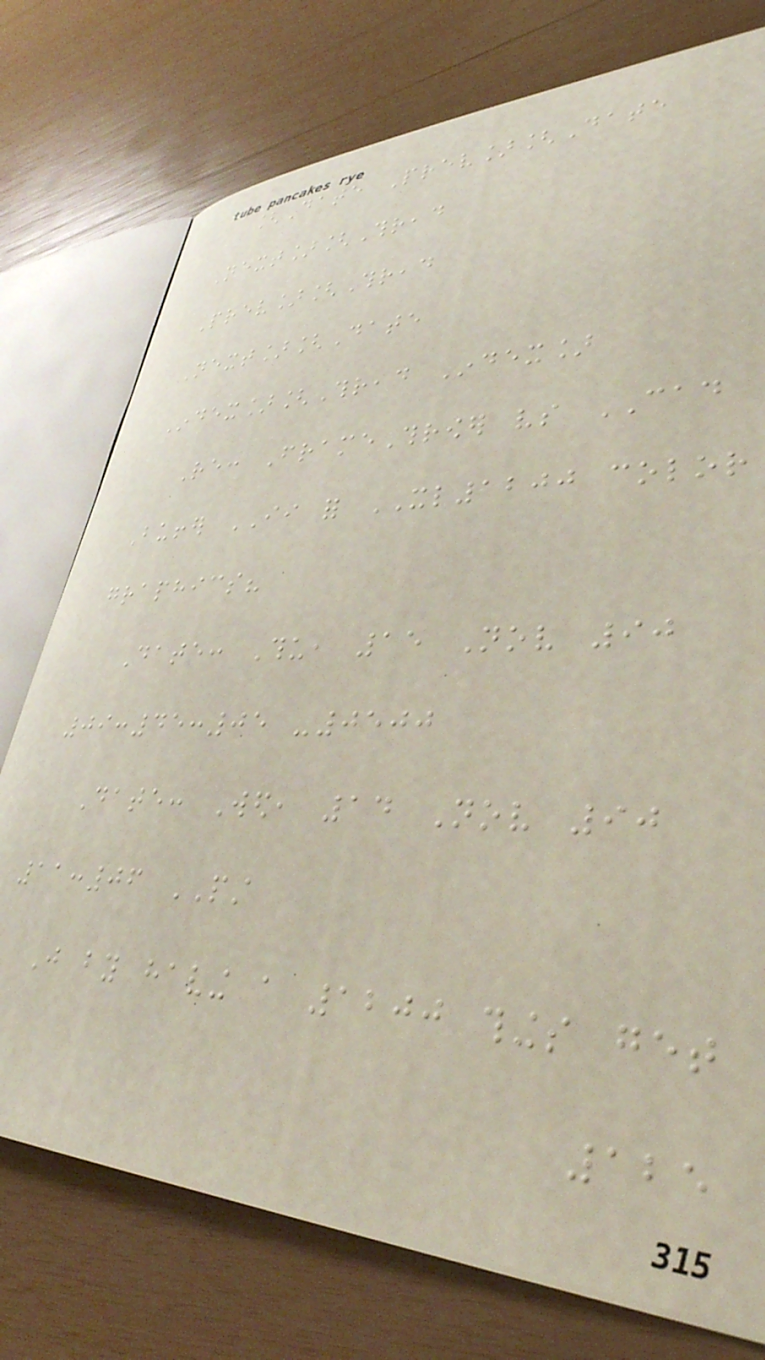[Date Prev][Date
Next][Thread
Prev][Thread
Next][Date
Index][Thread Index]
Re: FrameThrower vs CAD
Buffer II for XL1200 color
graphics?
Date: Thu, 15 Nov 90
09:45:05 -0500
Date: Wed, 14 Nov 90
11:06 PST
Just by having a 1200 things get
125
